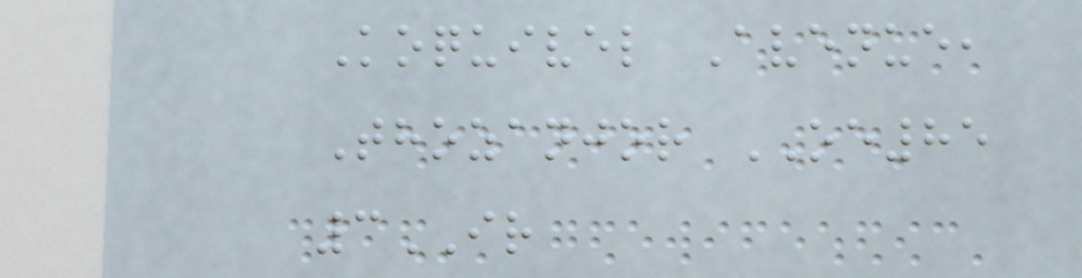Koquivel Avenue,
Thozanjor OE85
3IR
